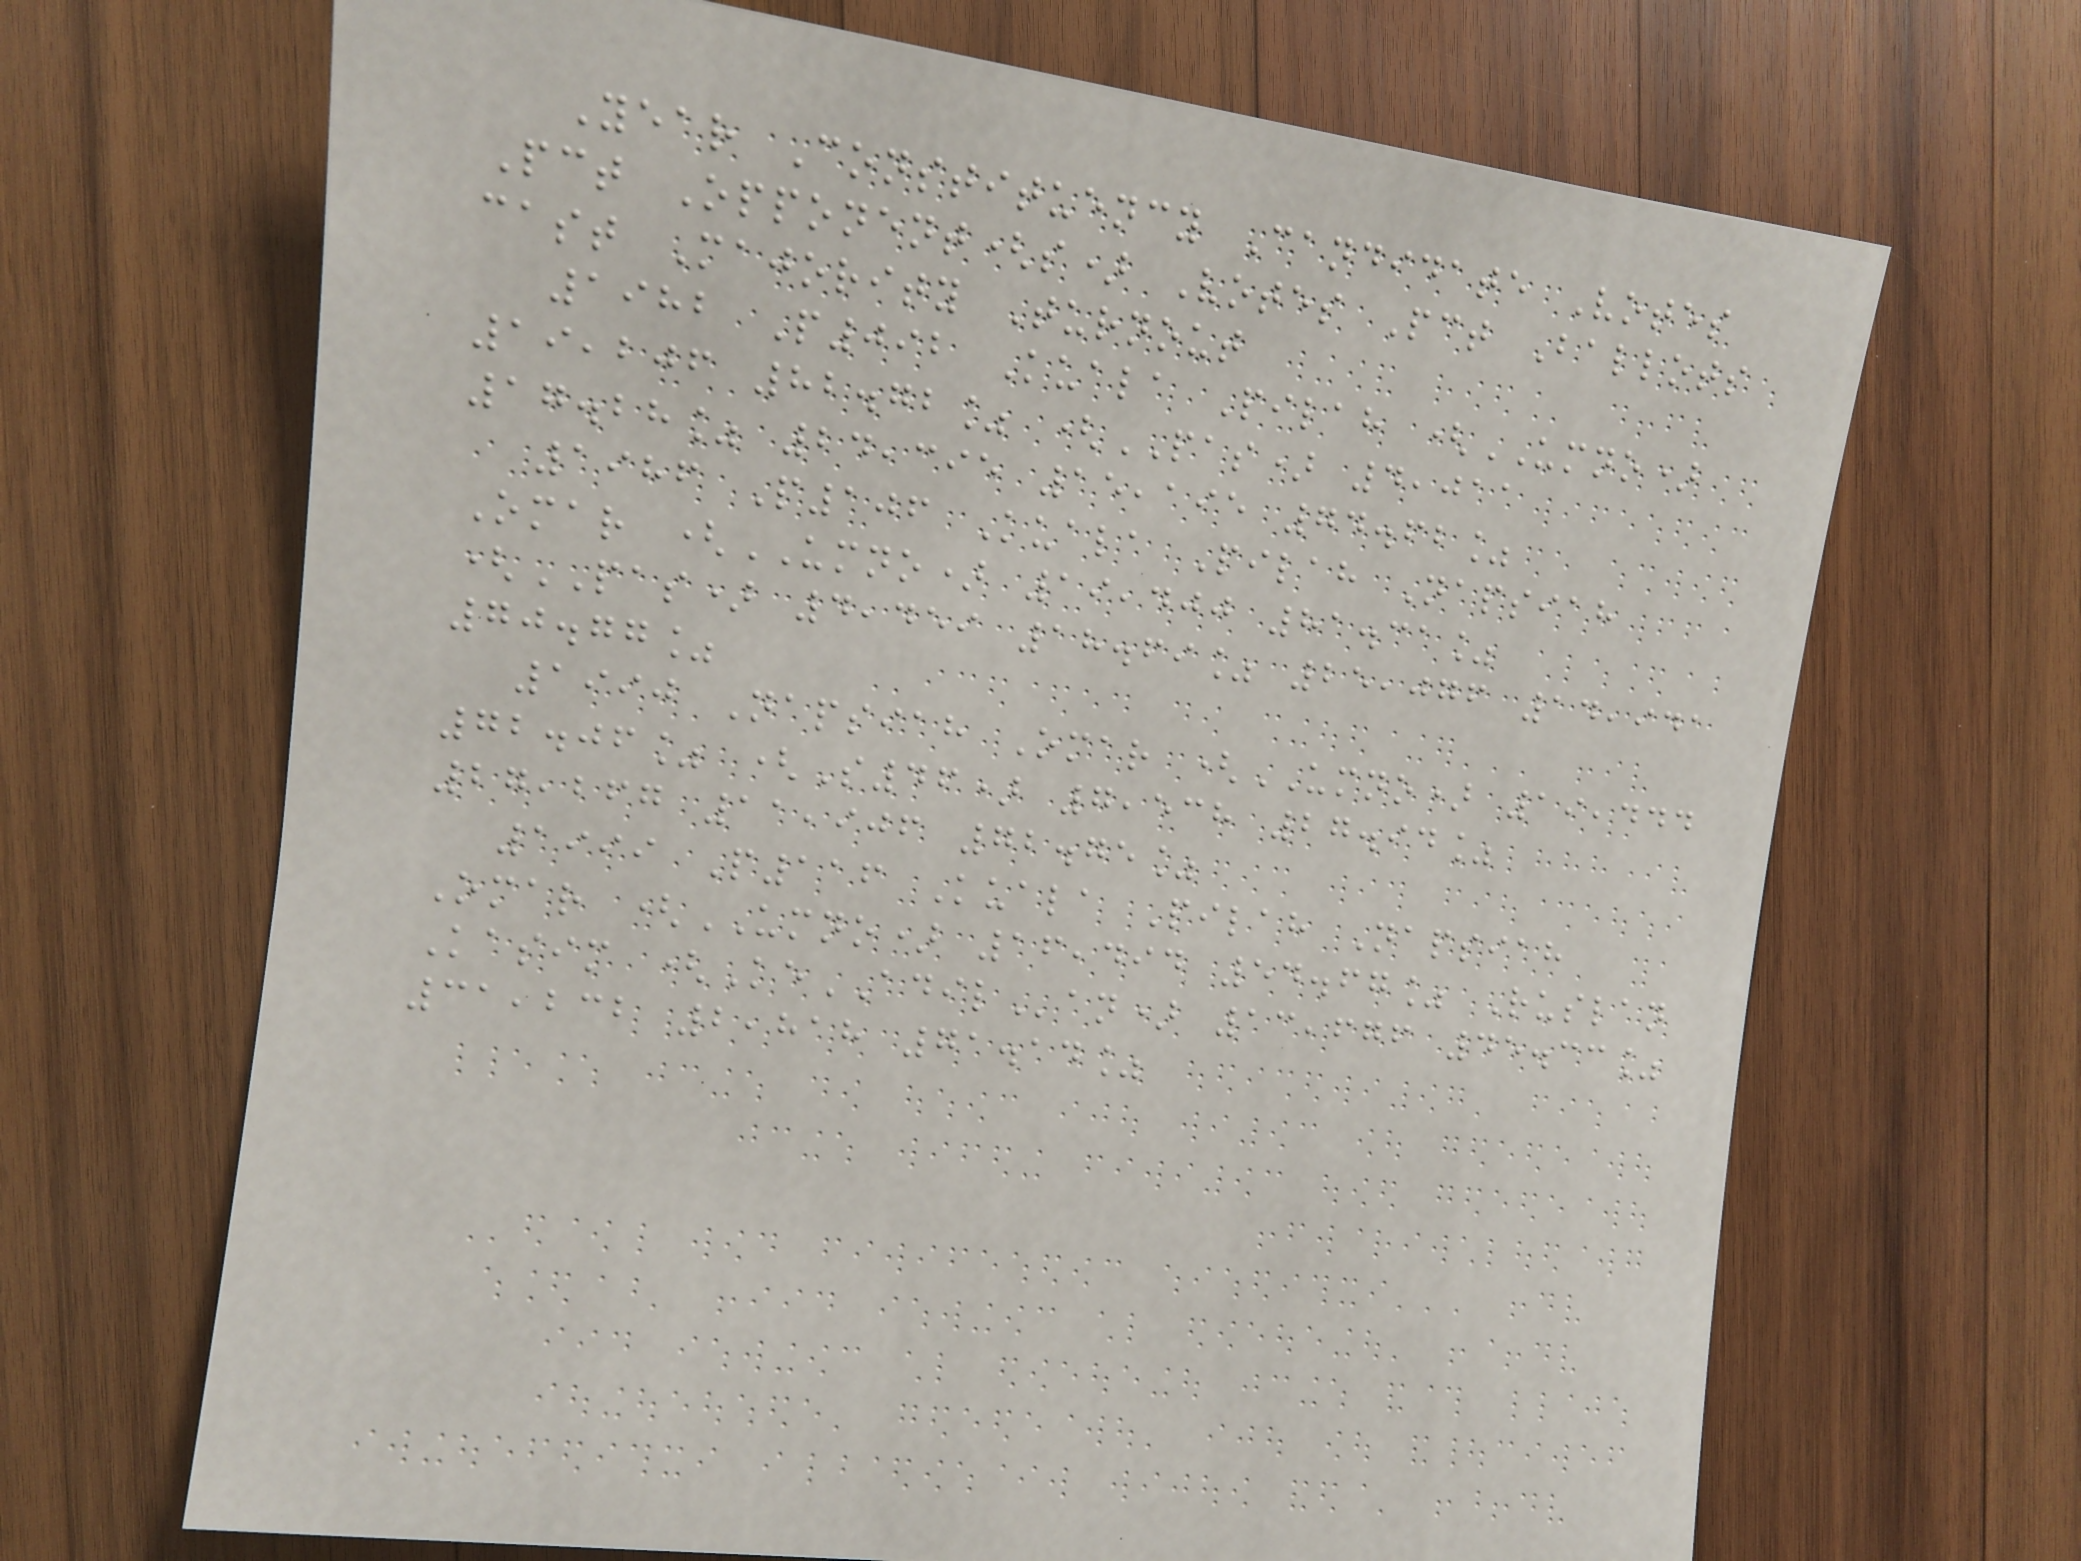Year Constituency Candidate Votes
Pct Opponent(s) Votes Pct Ballots
cast Majority Turnout
1982 P092 Kuala Pilah (UMNO)
19,206 82.72% (PAS) 4,011
17.28% 24,395 15,195 74.62%
1986 P106 Kuala Pilah Napsiah
Omar (UMNO) 19,400 81.31%
(PAS) 4,459 18.69% 25,076 14,941
70.77%
1990 Napsiah Omar (UMNO) 19,444
72.06% (S46) 7,538 27.94%
27,267 11,906 72.75%
1999 P116 Kuala Pilah Napsiah
Omar (UMNO) 16,494 54.67% Ruslan
Kasim (KeADILan) 13,676 45.33%
31,232 2,818 71.14%
